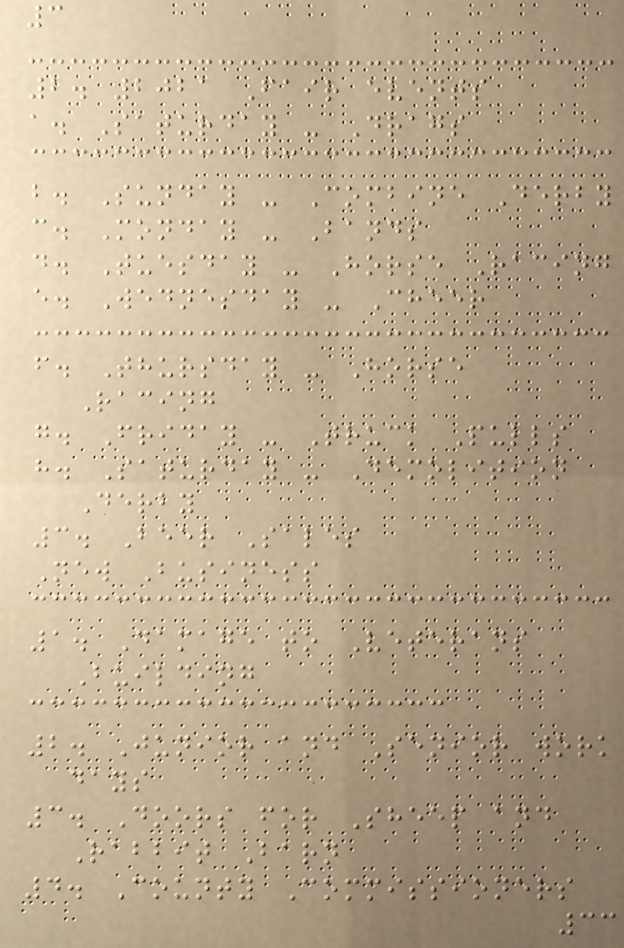3
2. 2021 Fair events
a. Saturday - Drags
b. Sunday - Combine Derby
c. Monday - Bands
d. Tuesday - Horse Racing
e. Wednesday - Cheer
f. Thursday - Horse
Racing
g. Friday - Truck Pulls
h. Saturday - Demolition
Derby
3. Beer Sales
New Business
1. Damage to Veterans
Building
2. Junior and Senior work
days
3. Doors for Sheep and
Rabbit Barn
4. County Commissioners
33
